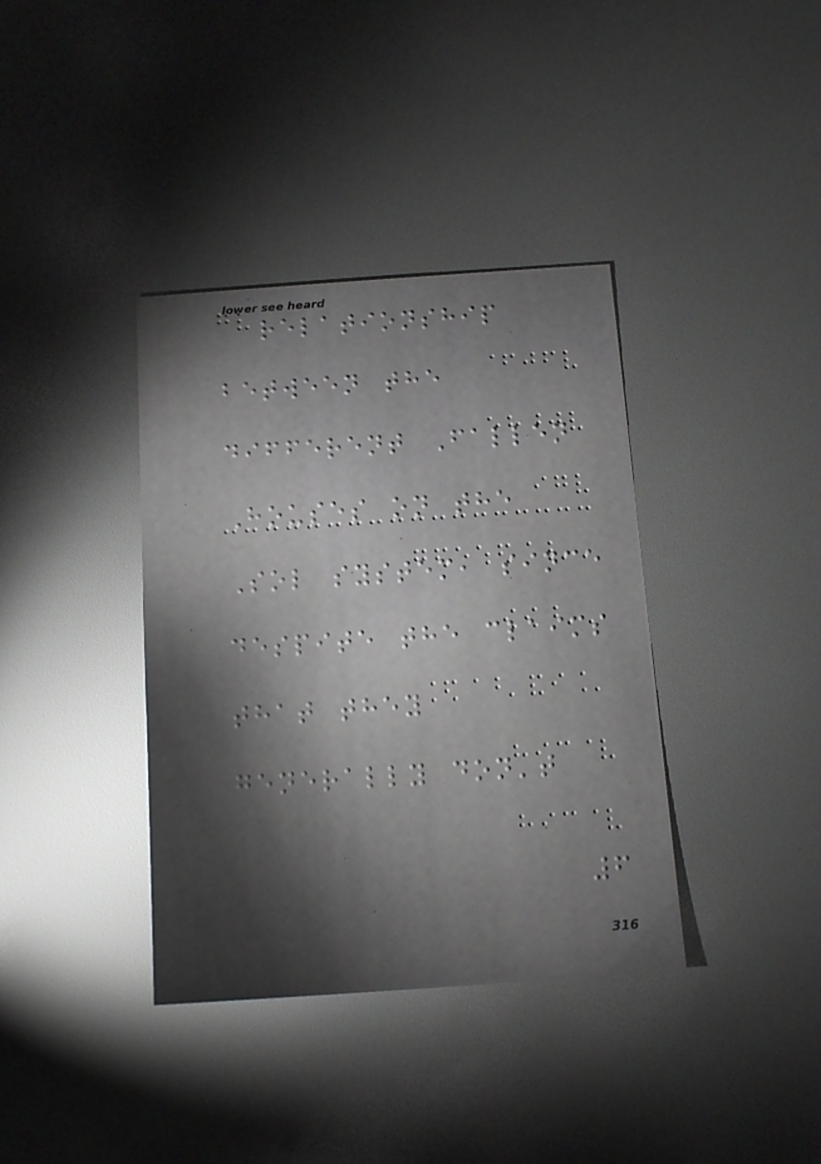relationship
between the
different Fallen
Houses on the
Sol system, since
despite the claims
that they
generally don't
6
